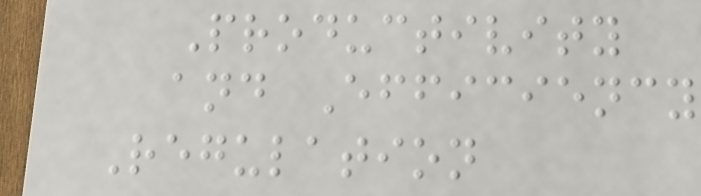Productivity
and Efficiency
Regulation
